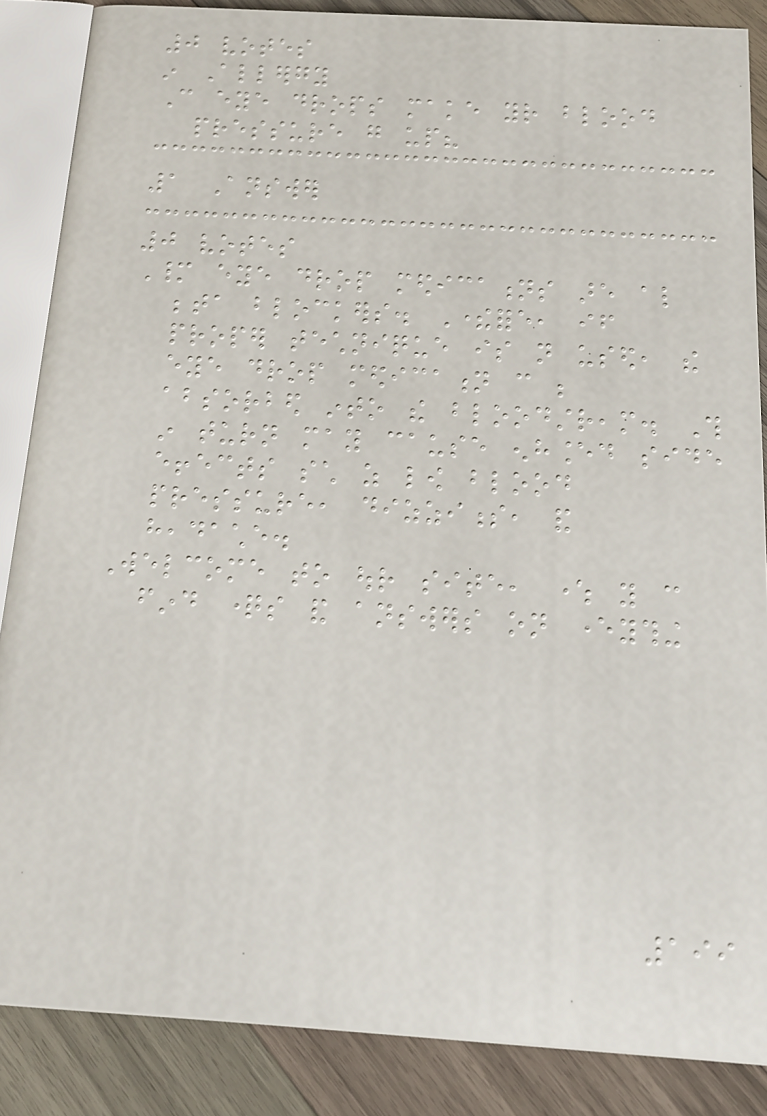0 votes
in Allergy
Can eye drops make your blood
pressure go up?
1 Answer
0 votes
Many eye drop medications are also
beta blockers. Therefore, if
proper technique is not used, the
eye drop medication can be
absorbed into the bloodstream. This
in turn may cause enhanced side
effects such as low blood
pressure, dizziness, and
headache.
Welcome to our site, where you can
find questions and answers on everything
199
